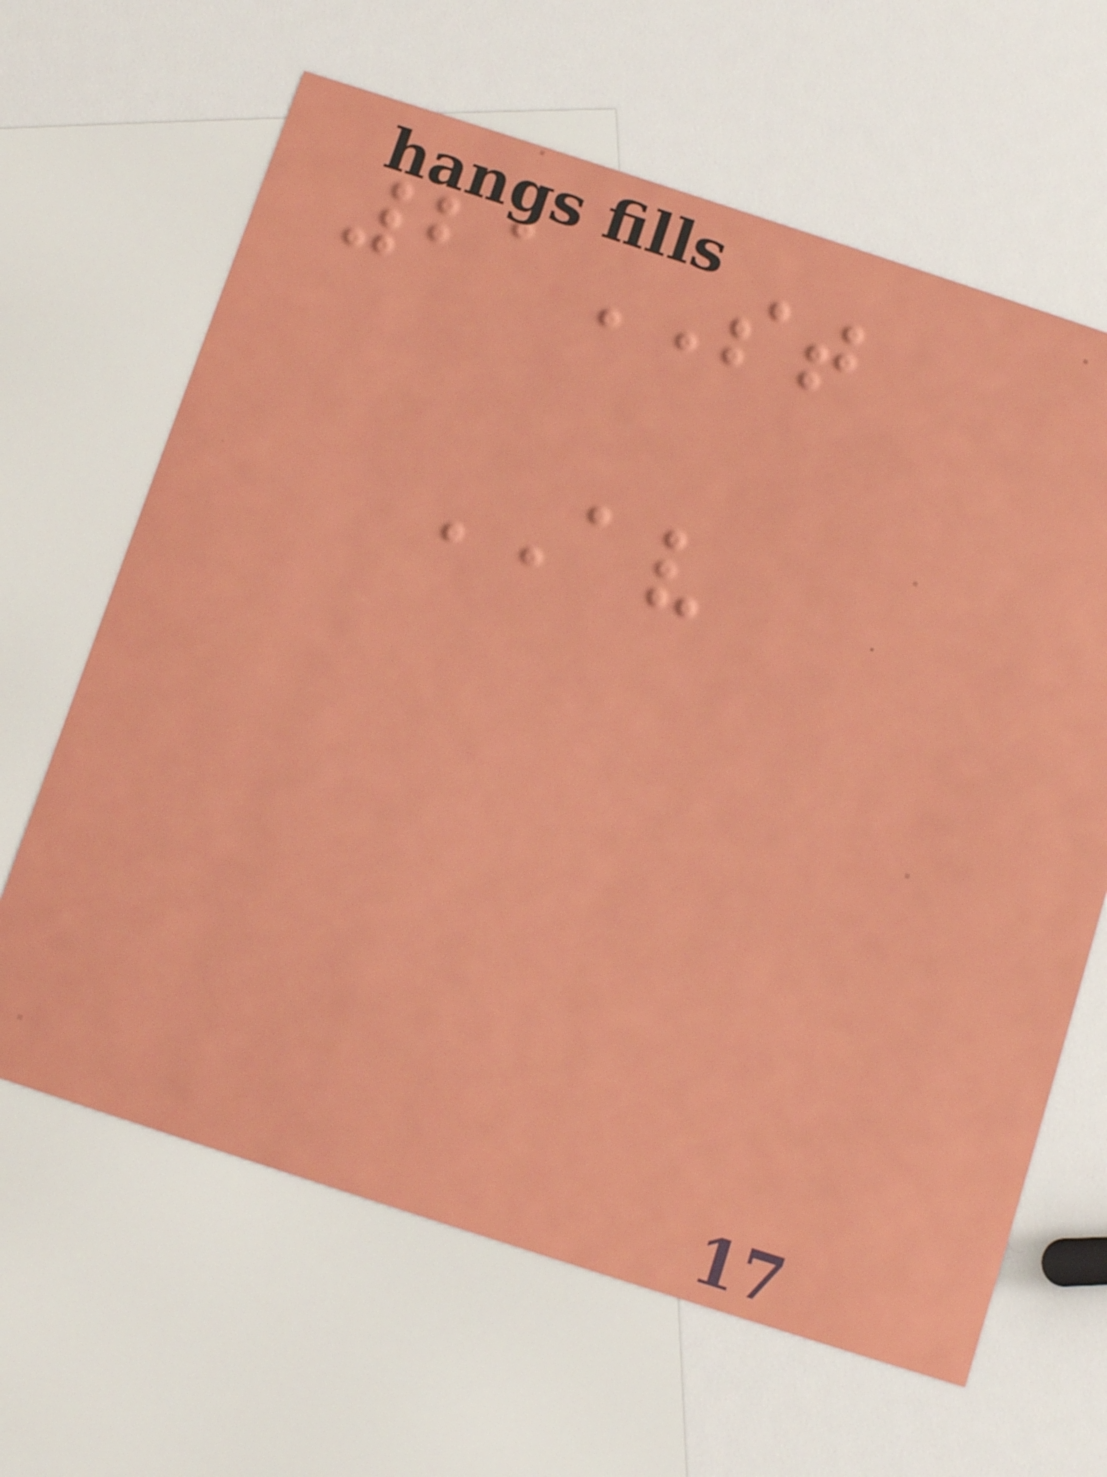21ST
AV
